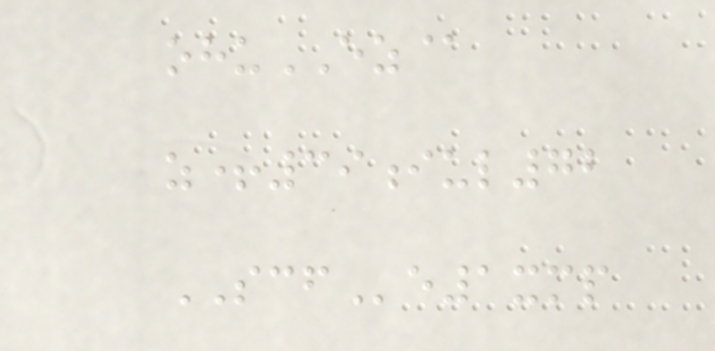ohuEZ@
z+39iul72
SCFe1xmp
